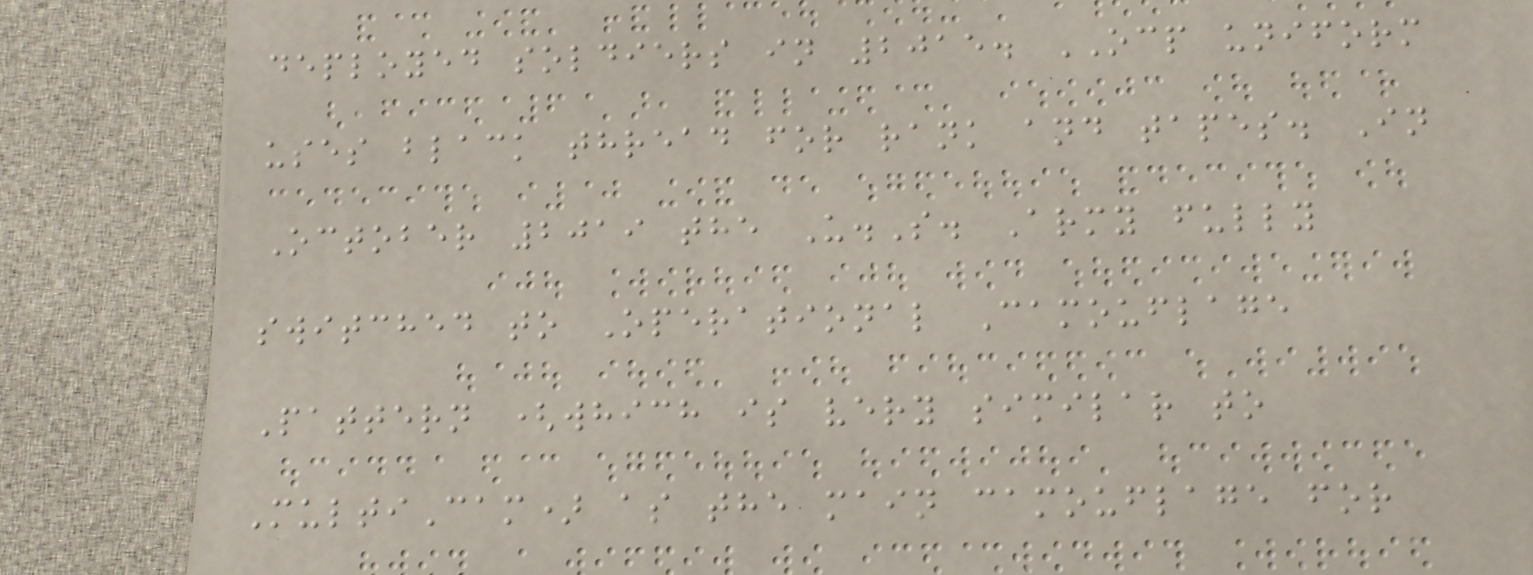deployed soldiers in 2015. OCP uniform
uses black thread for rank and tapes. In
October 2019 the U.S. Army fully
switched to Operational Camouflage
Pattern (which is very similar to
MultiCam) as the main camouflage for
